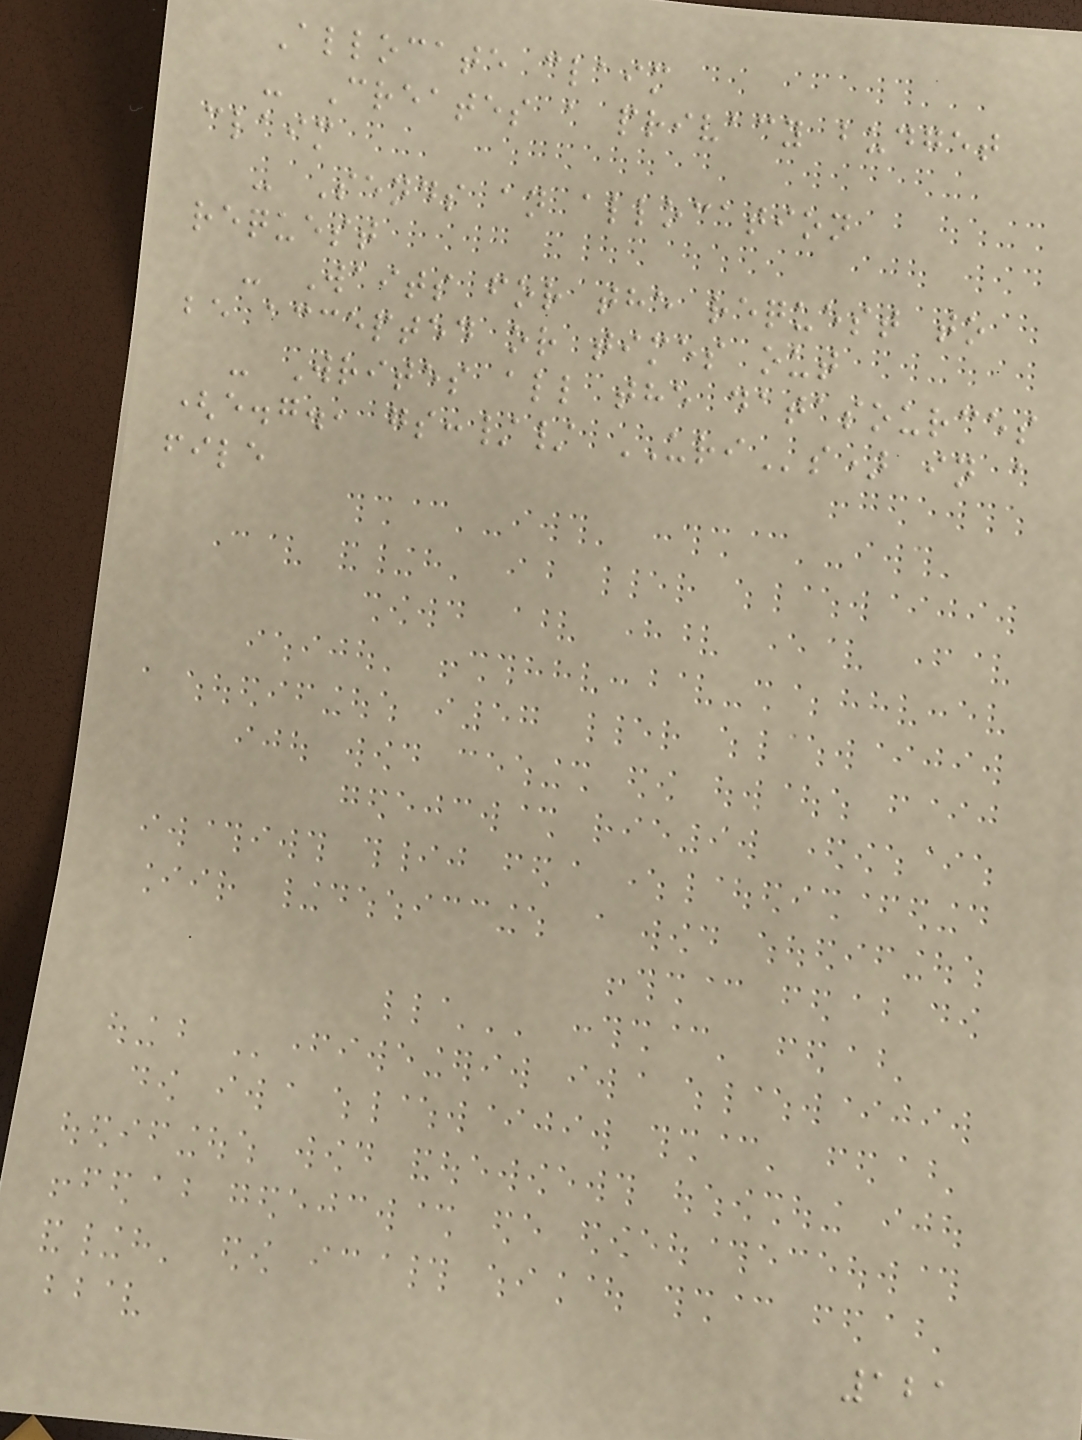Allocate claim
- Creates a privacy budget
claim
- Sends an allocation
request
- Waits for the request to
be accepted or times out
- Writes all the datasources
(e.g., gs:// URIs) in a
file
121
